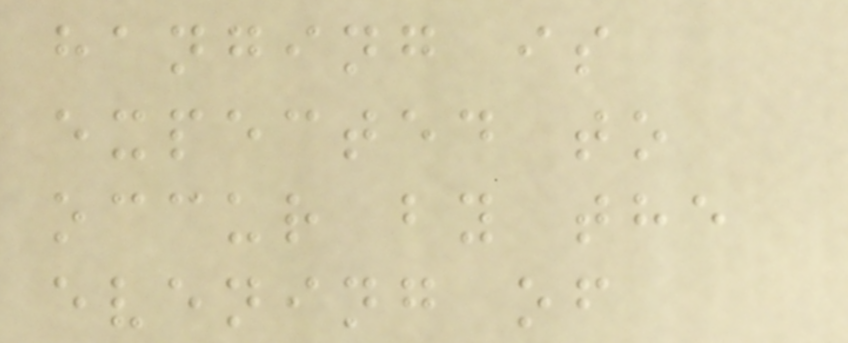hanging is
expected to
occur by the
evening of
